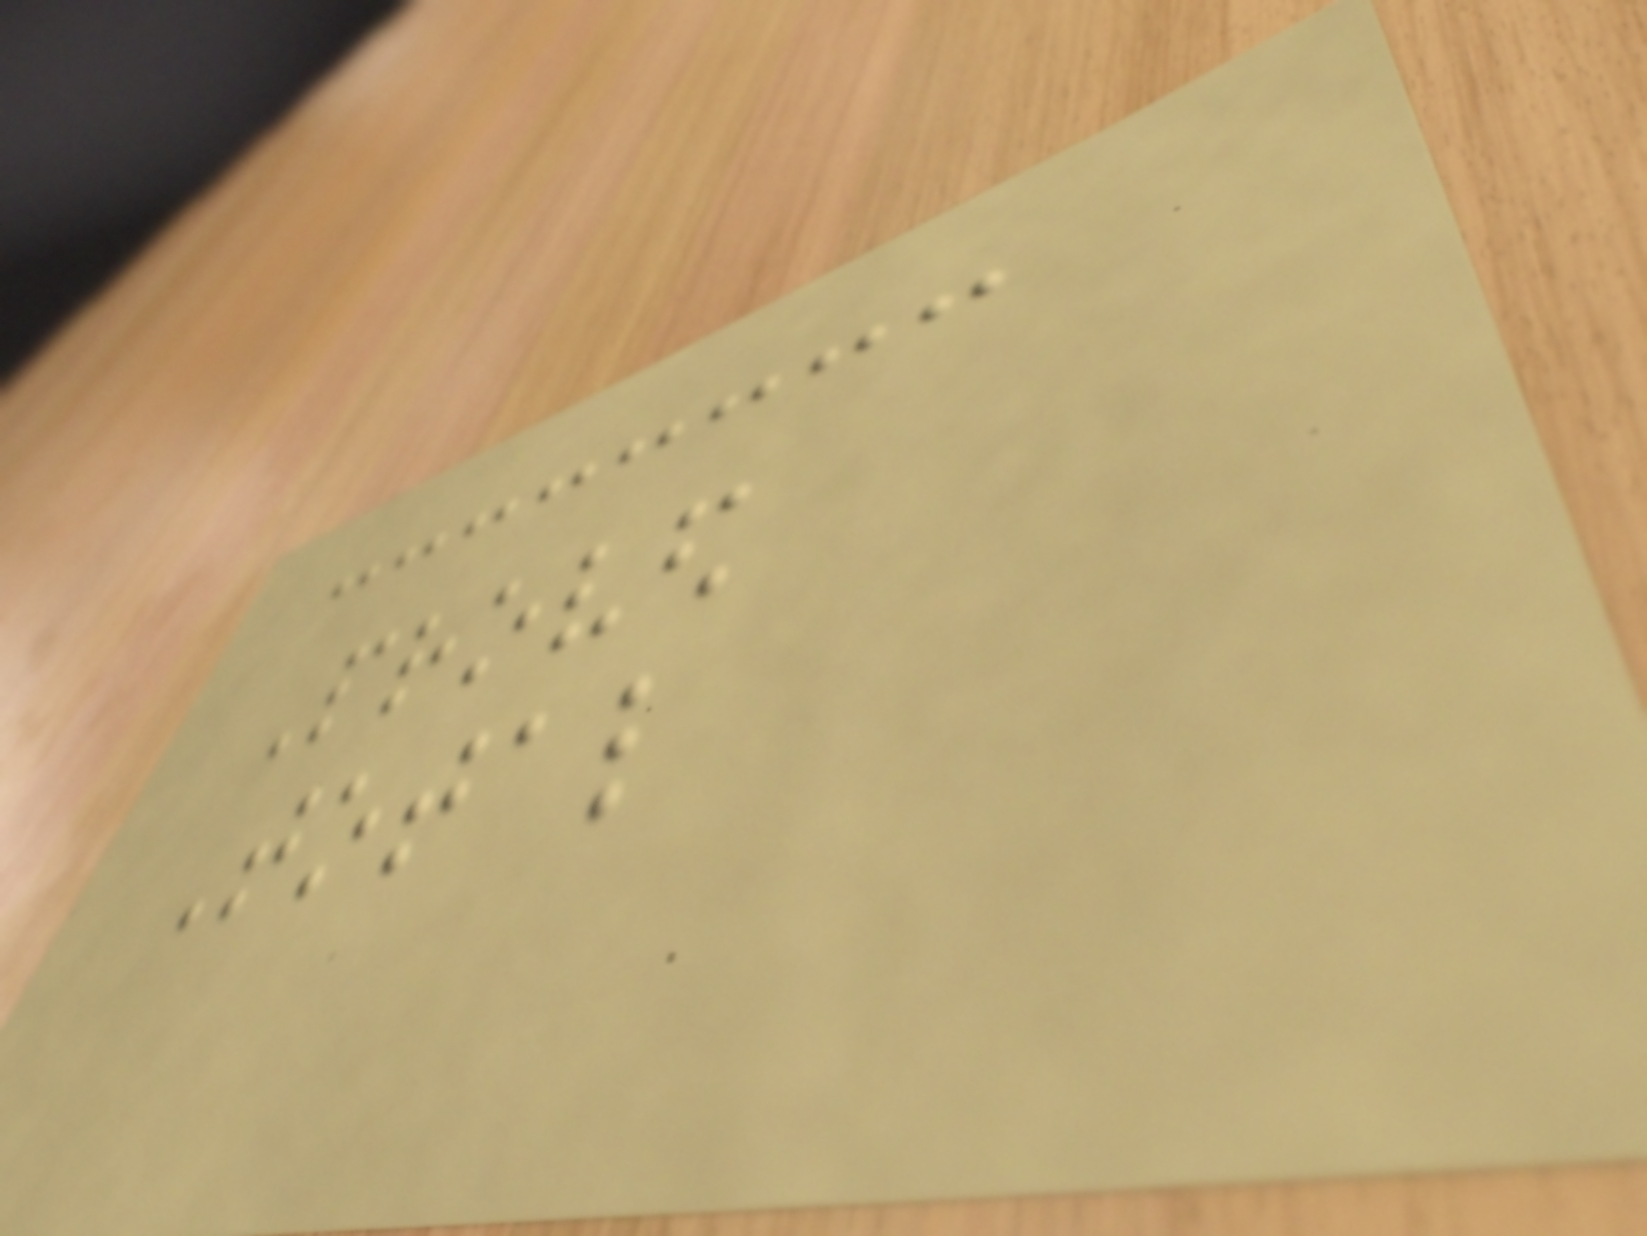Proved
Total
